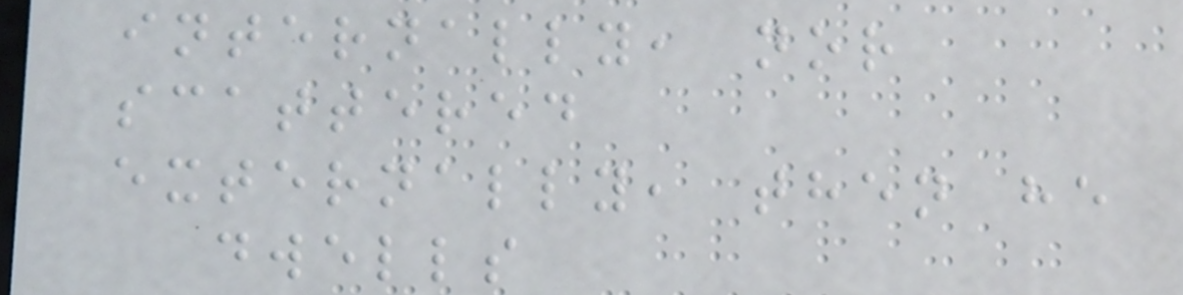internally, nor
scattered
externally, then he
dwells
